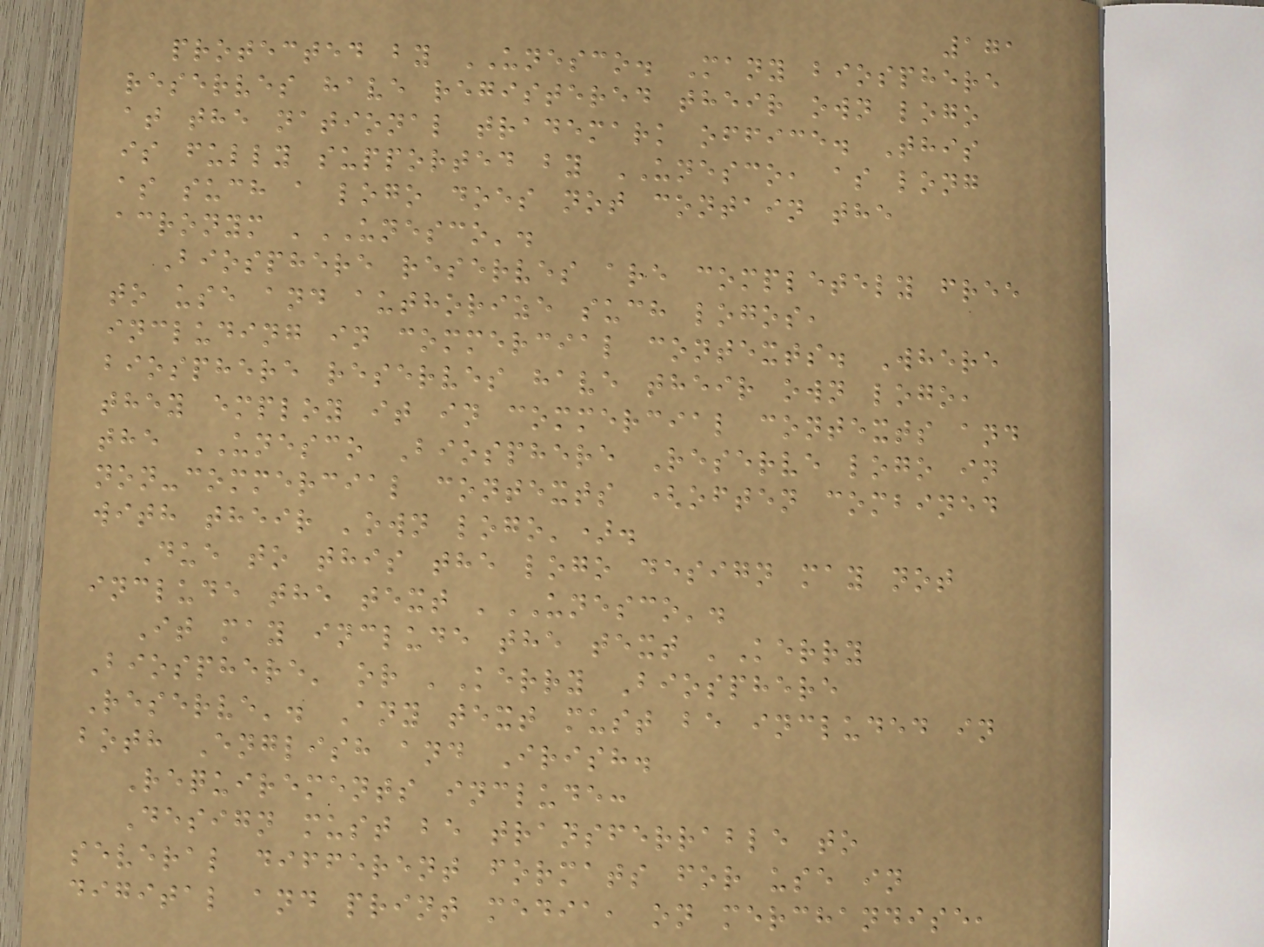171
protected by UNESCO. Many biosphere
reserves have registered their own logo
at the national trademark office. This
is fully supported by UNESCO, as long
as such a logo does not contain the
acronym 'UNESCO'.
Biosphere reserves are completely free
to use and authorize such logos,
including in commercial contexts. Where
biosphere reserves have their own logo,
they employ it in commercial contexts and
the UNESCO Biosphere Reserve logo in
non-commercial contexts (often combined
with their 'own logo').
Due to this the logo design may not
include the text 'UNESCO'.
It may include the text 'Kerry
Biosphere' or 'Kerry Biosphere
Reserve'. Any text must be included in
both English and Irish.
Requirements include:
Design must be transferrable to
several different formats for use in
digital and print media, on merchandise,
